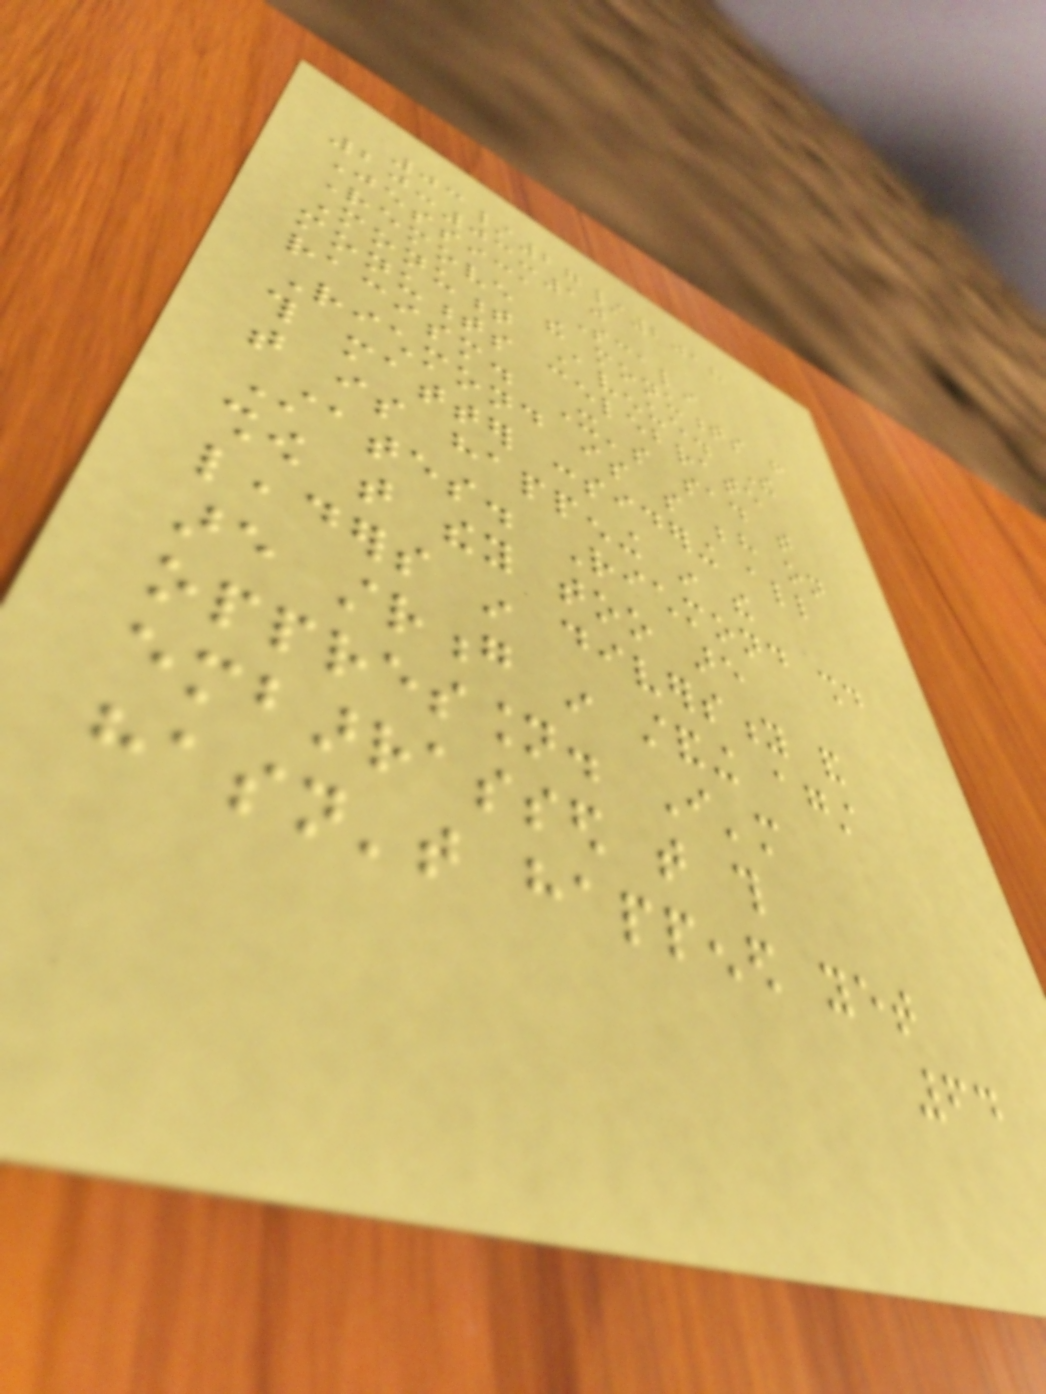03/27/2018
20:03:10
Jessica Scalin
Remove the monuments from
Monument Avenue. The
monuments celebrate
racism. It's sad that
Richmond is so behind on
this matter considering all
that is happening in the
States. Richmond should
show that they too are
leaders in diversity and
are strong in standing against
oppression. I'm
embarrassed that this
hasn't happened yet
64
